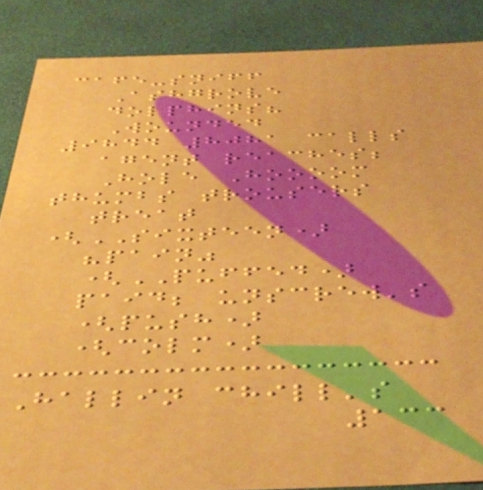cafe-sniff
Ashgrove
dolphins?
Wounded
9844 8081 calls
agent reaches;
Hole Hoooom
thumbs trousers
treat
(SIXTEEN)
"pain"
(PUFFED)
paid; unscrew's
(push)
(colm)
Hallin chill's
133
